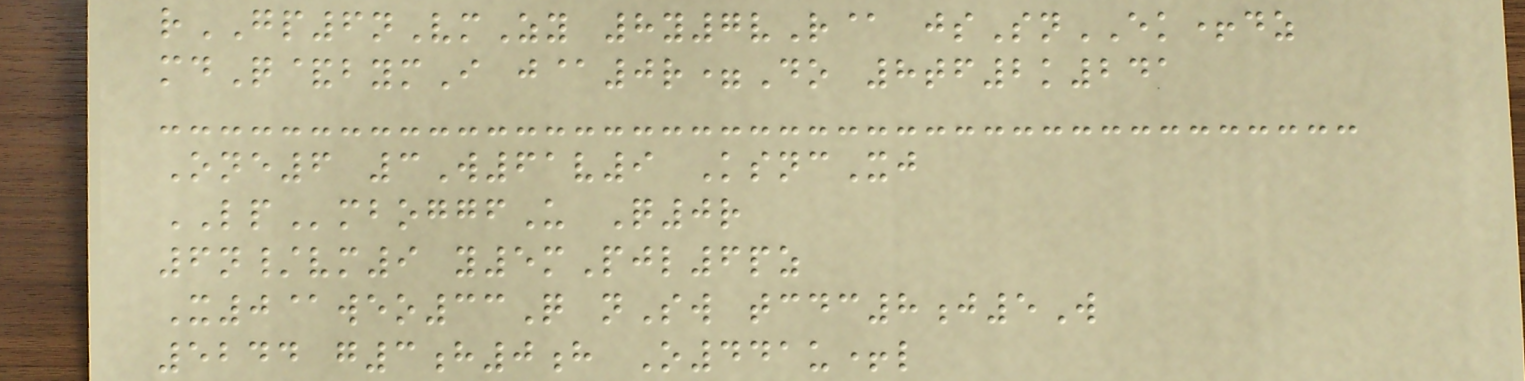rGP6nVmZy 8y7vR@ jsSnEK+dz
mdQ&bymI j@0r=Do 8tf2k241
One6 3W61v9 KsncXj
LPmboggfU Q0r
6n/vm9 y5mPjl6pz
X0@weo33Q nSw tcdc8j5W
5244 g3h0h O441u+l
